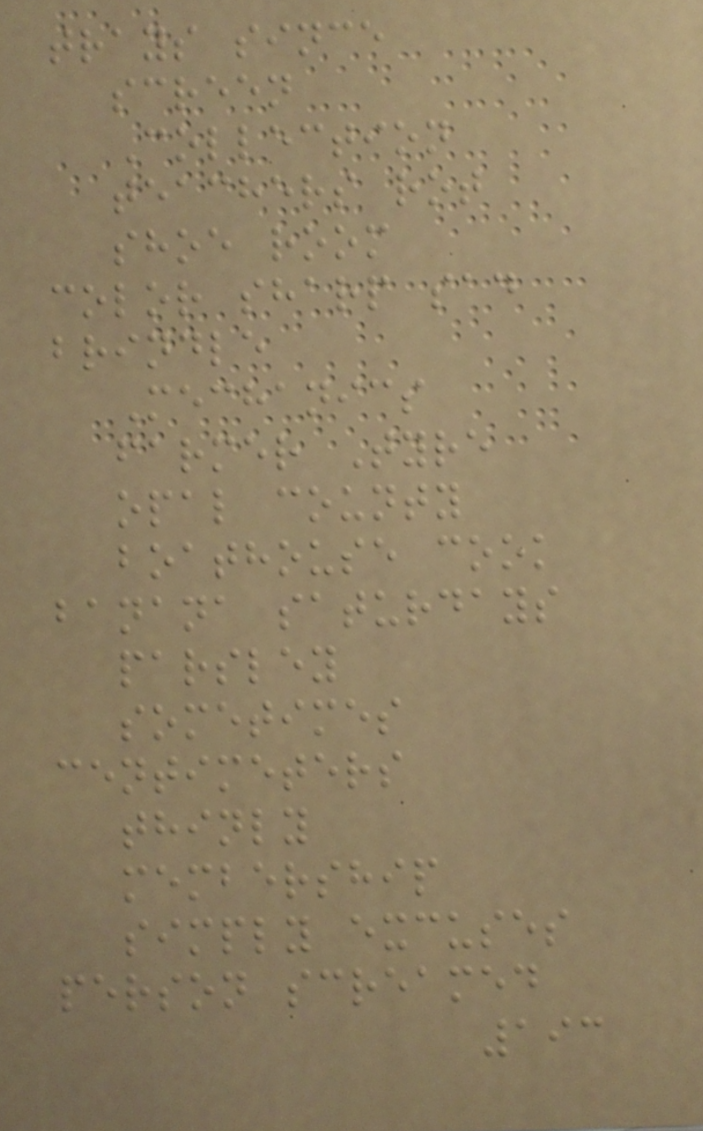trays since
screen
Collection
teachers rot
shoe room
color sharp sad
brindle
Mechanics
farmer Tyre
opal county
boathouse cook
banana saturdays
parsley
sometimes
centimeters
thinly
membership
simply excuses
person screamed
193
